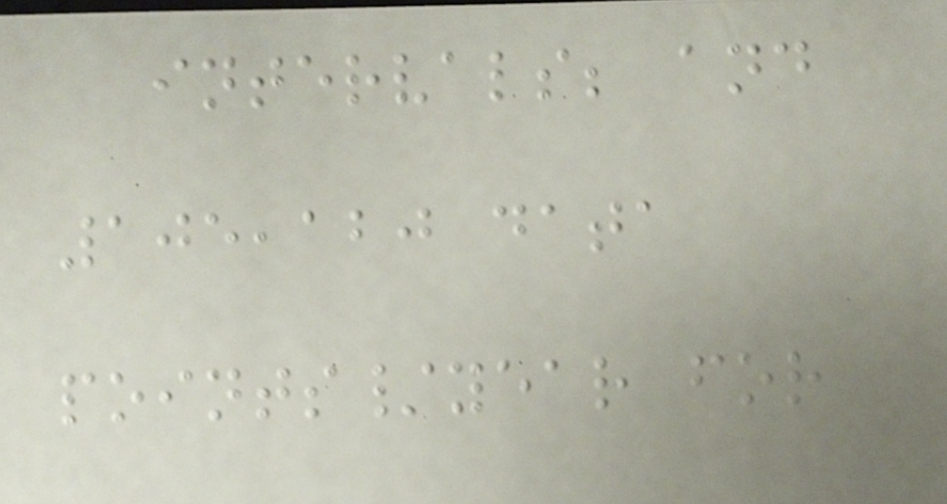intervals; and
105,120 data
points/year for
